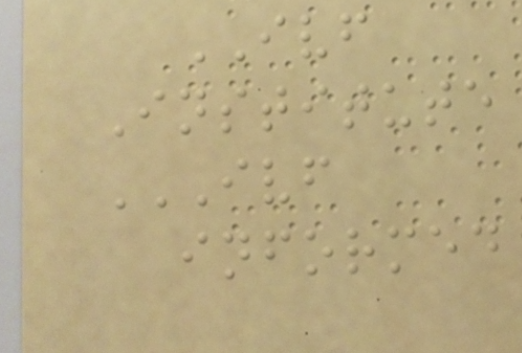IVF
Institute
IVF
INFORMED
